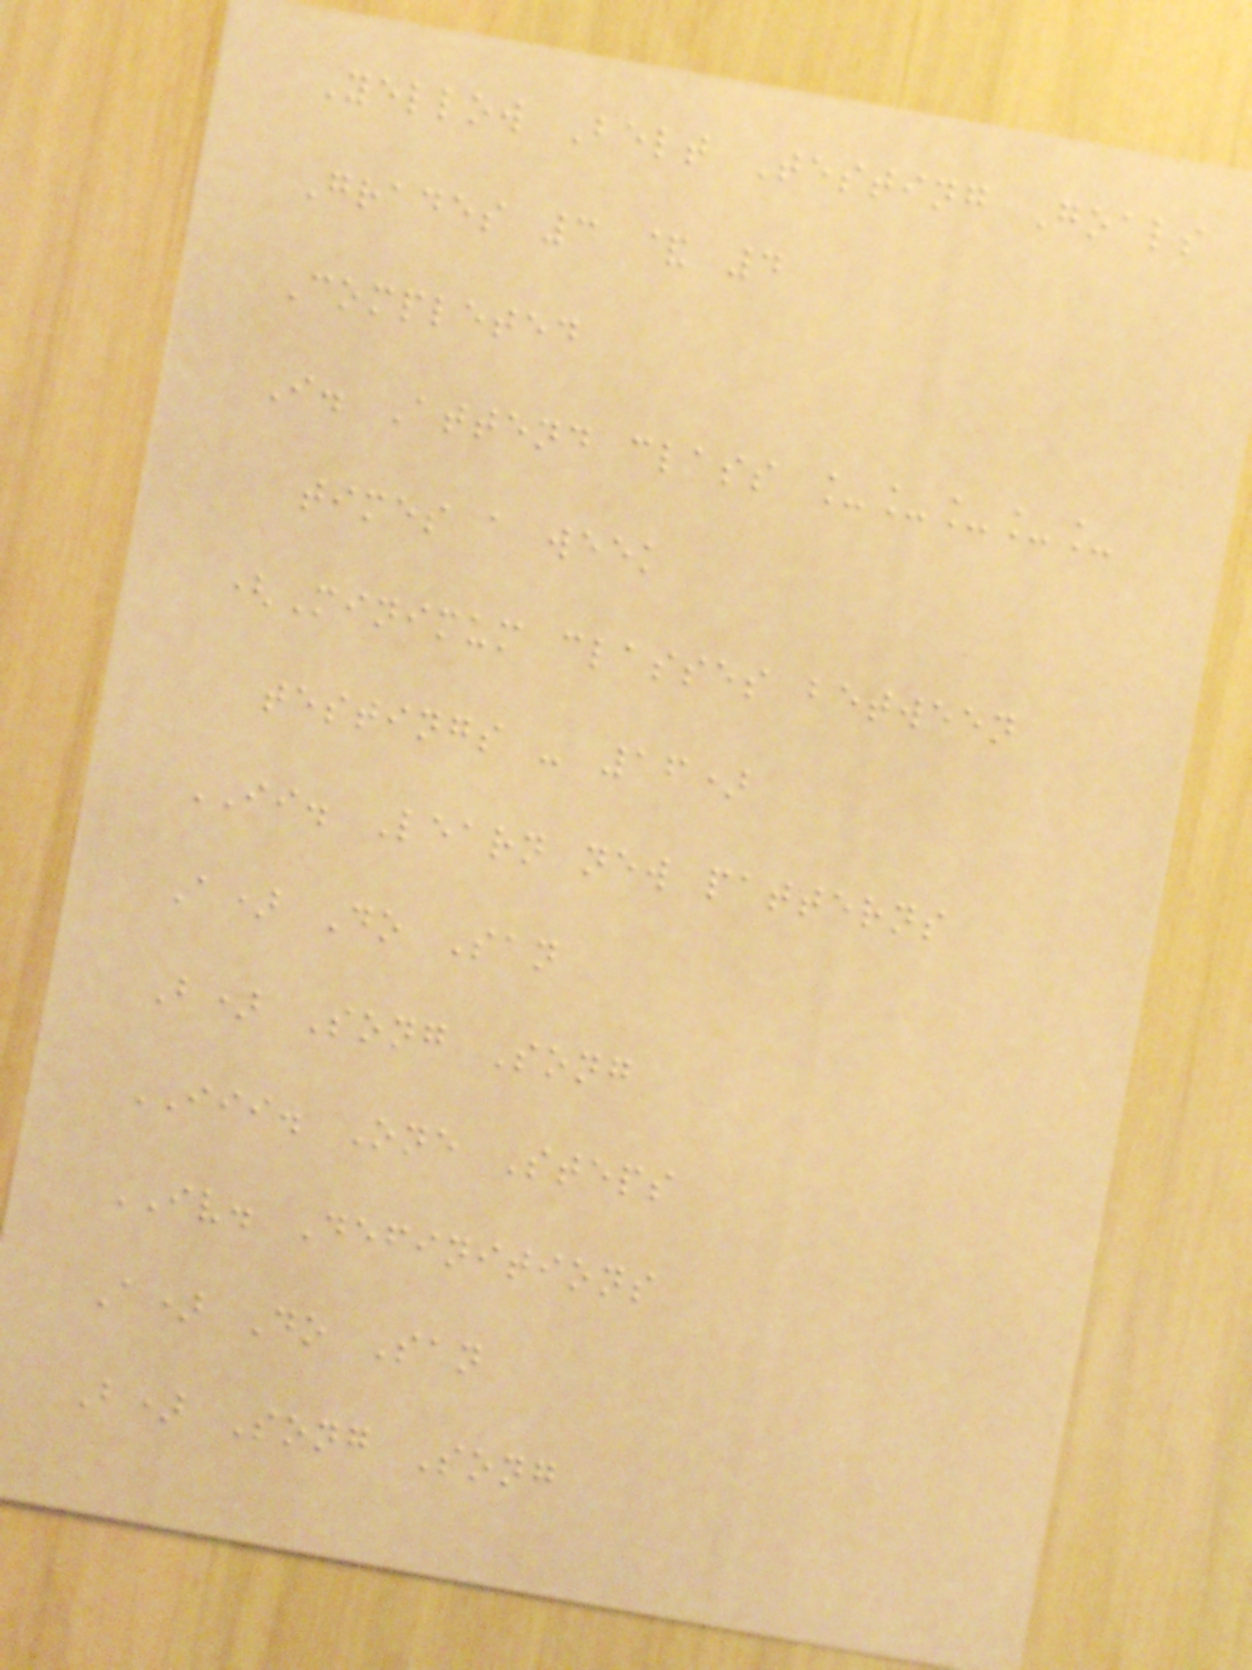Yellow Belt Testing Goals
Grades 3 & 4
Completed
I. Attend class _____
times a week
(Minimum classes between
testings - 16)
II. Learn new patterns
A) Do San
B) Song Song
III. One Steps
IV. Definitions
A) Do San
B) Song Song
